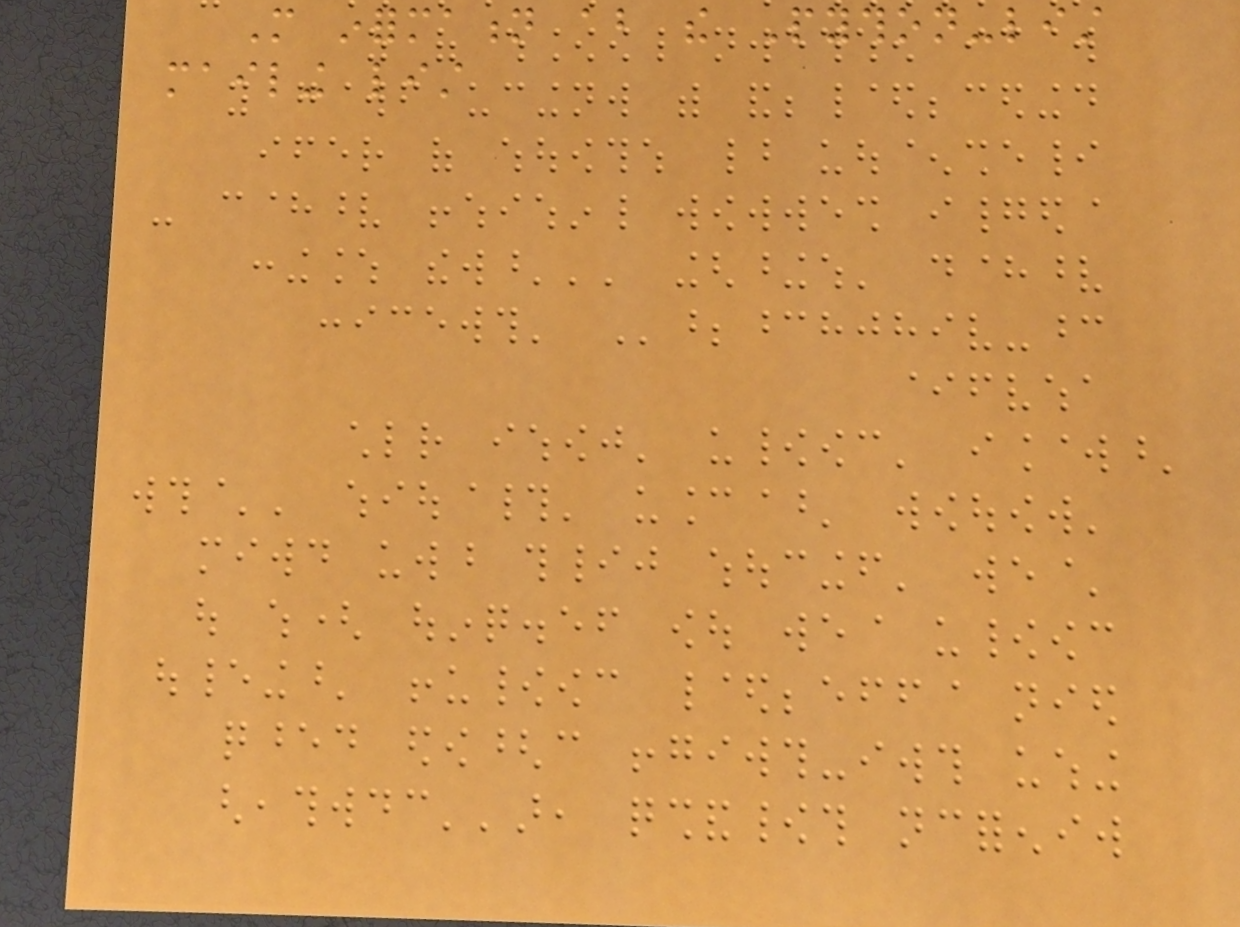More information about the Python-list
mailing list
